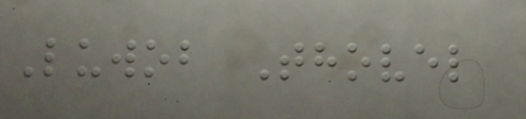Luwob Thovel
